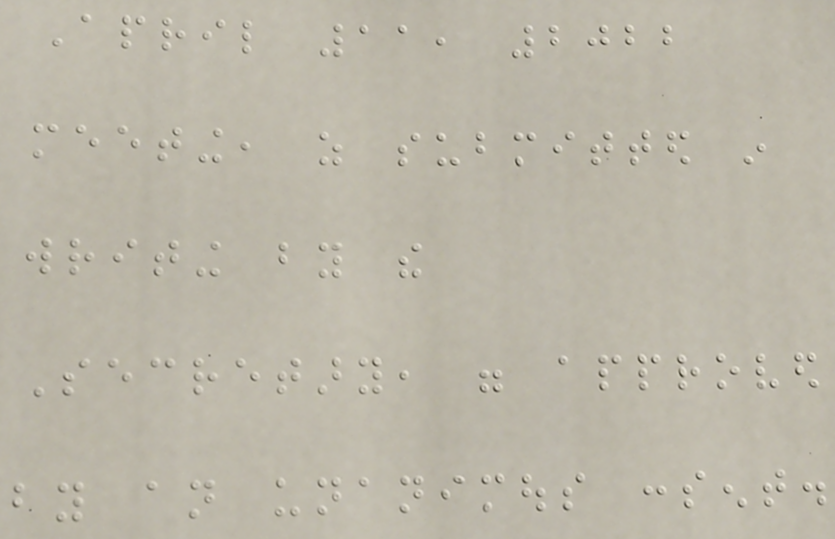April 11, 2022
meeting, as submitted in
writing by the
Secretary, were approved
by an unanimous consent.
